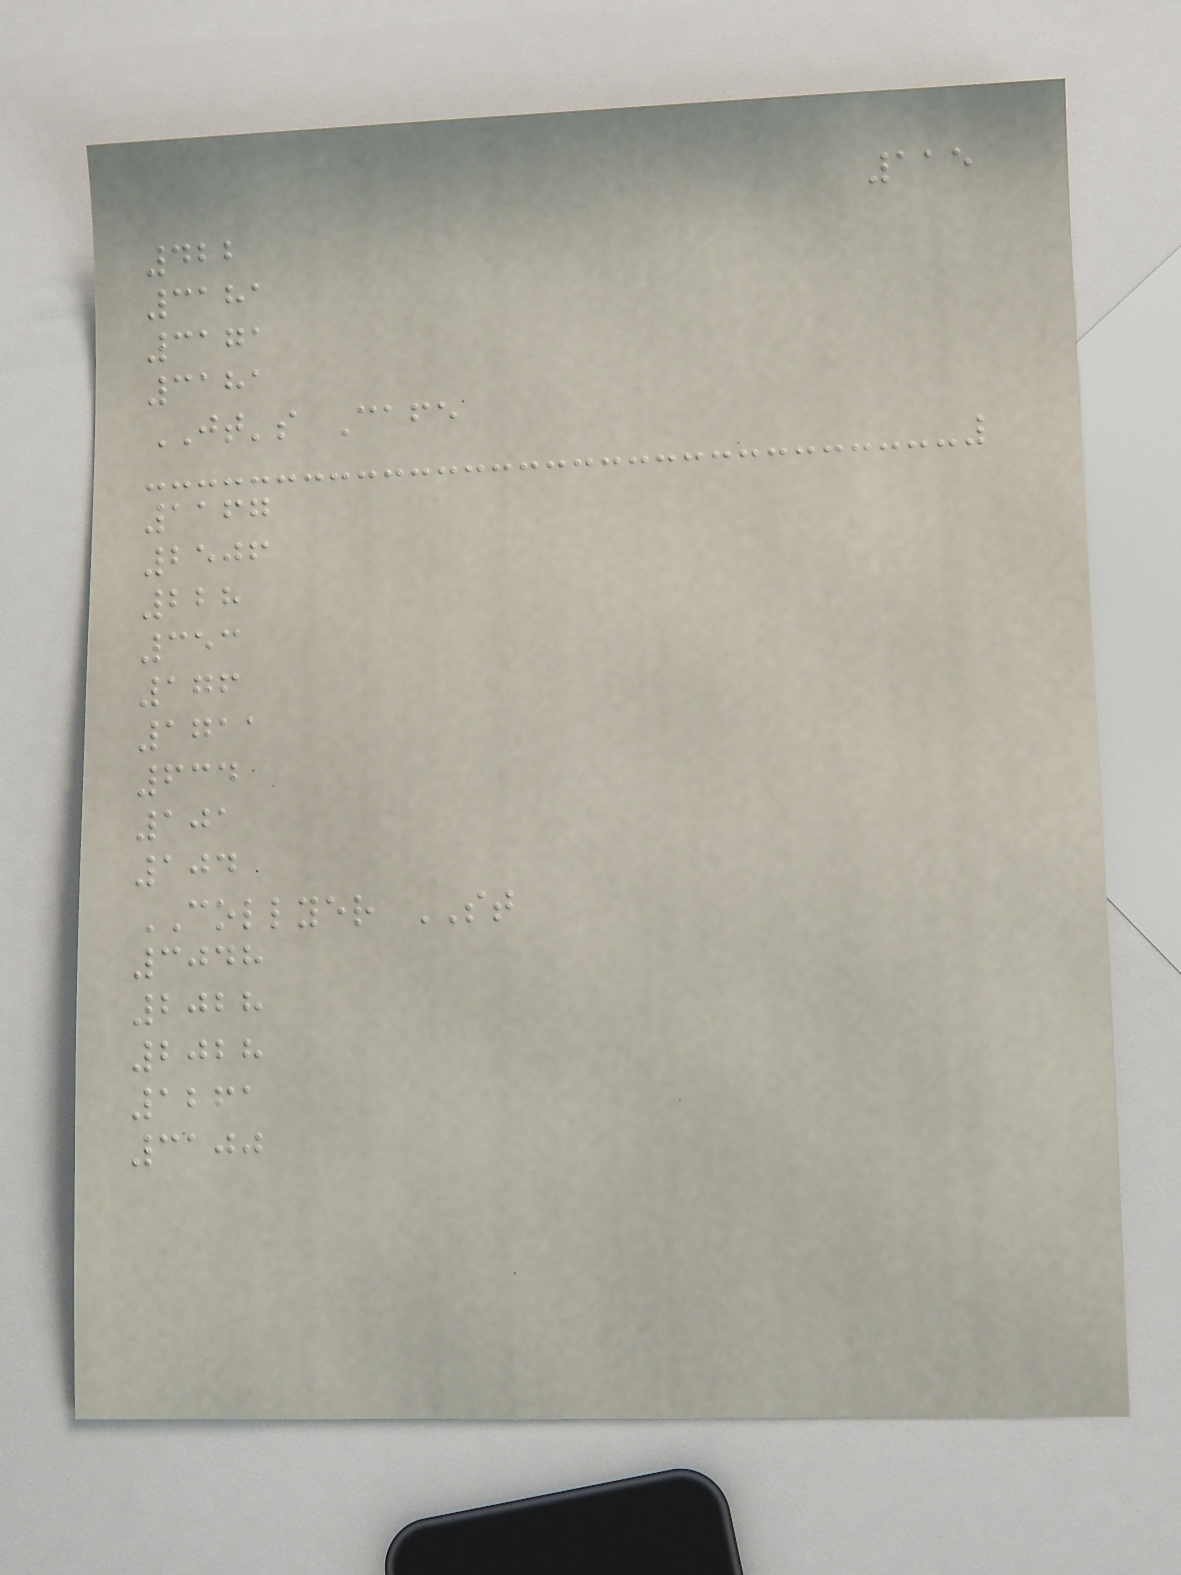115
422
3181
3171
3181
JT's Cafe
1167
2506
228
353
176
1711
634
101
104
COLLYER ST
3048
2028
2028
1261
3100
